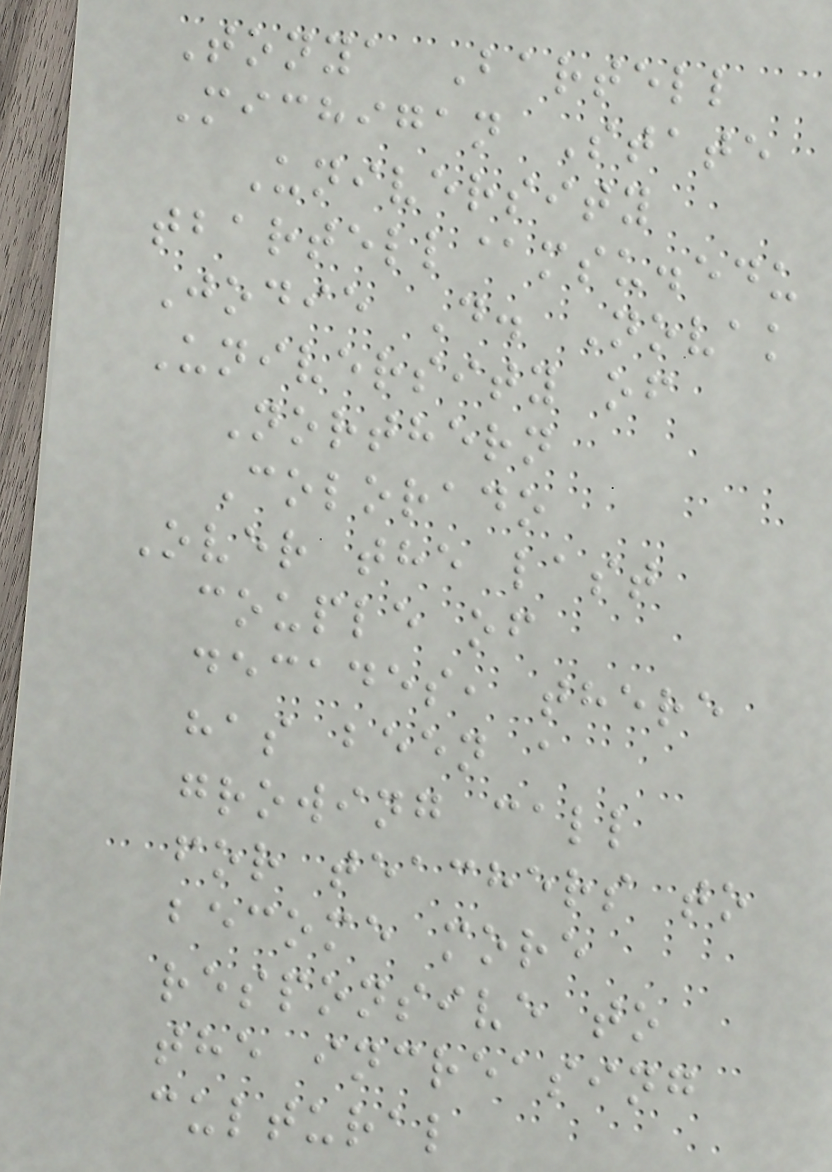Tonya Bartell
Michigan State
University
tbartell@msu.edu
Jodie D. Novak
University of
Northern
Colorado
Over the last
couple of
decades, there
has been a
growing call
for teachers to
become more
responsive to
the increasing
cultural
